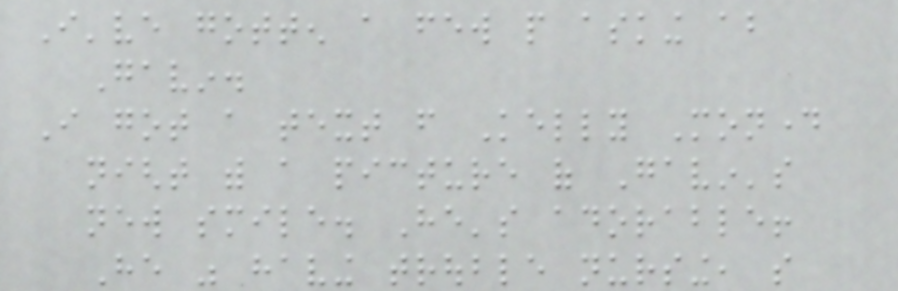I've gotten a few people asking about
Gavin.
I got a text from Kelly Monday
night with a picture of Gavin's
new smile. He's adorable!
He was having trouble nursing, so
